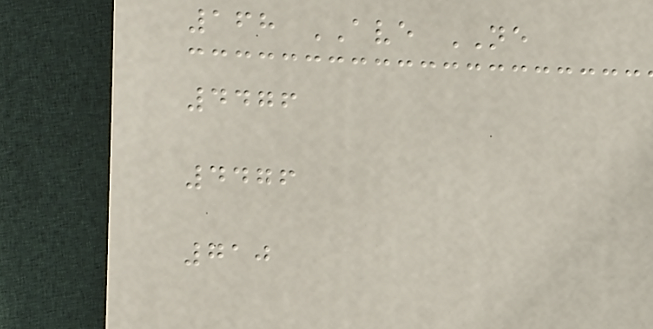168 AVE NE
4476
4476
710
